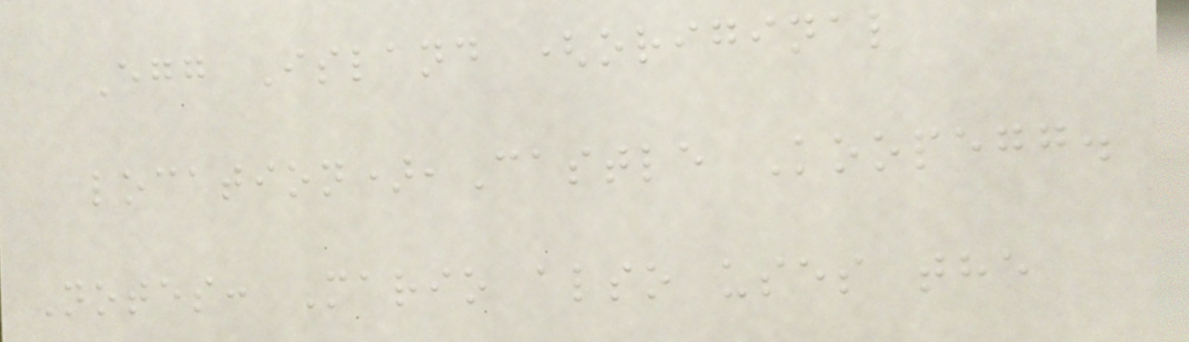Egg Island (original
location),Castle Koopegg.
Notes: Mario also uses the
